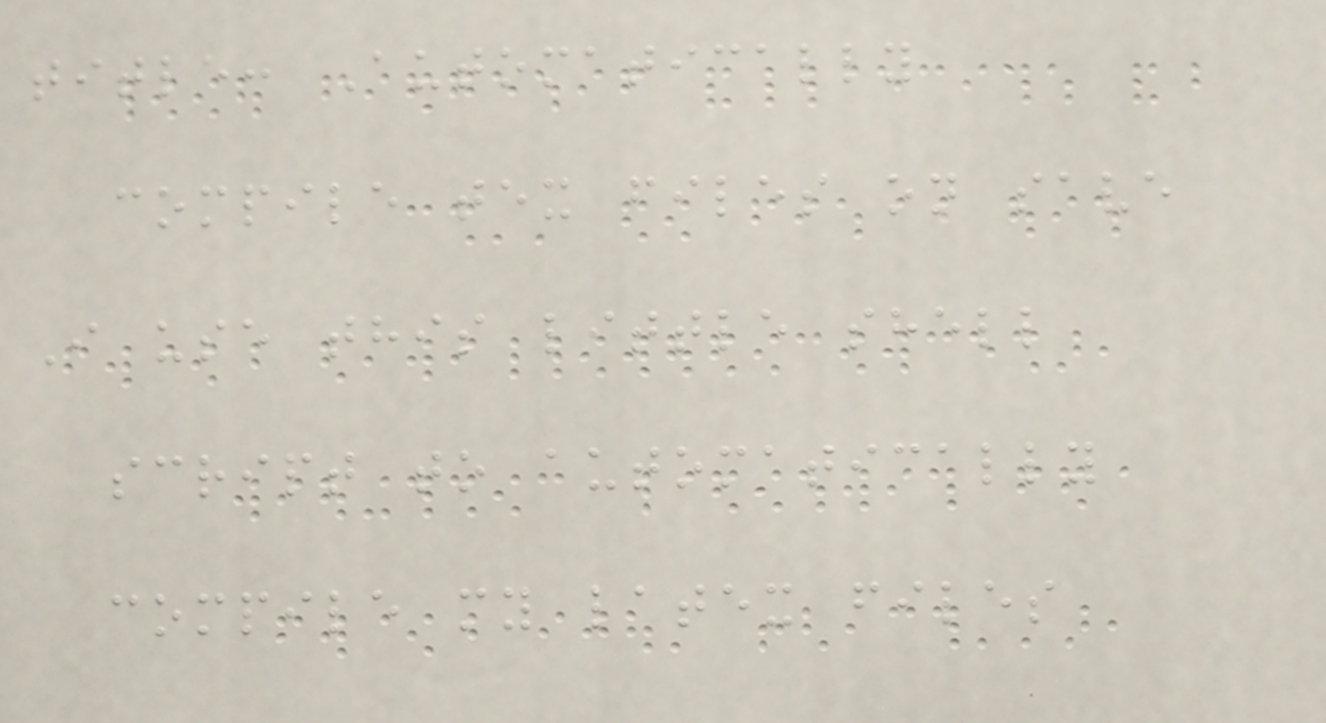title: Automatically
compile tex files on save
I use this little shell
script to automatically
compile my latex files
